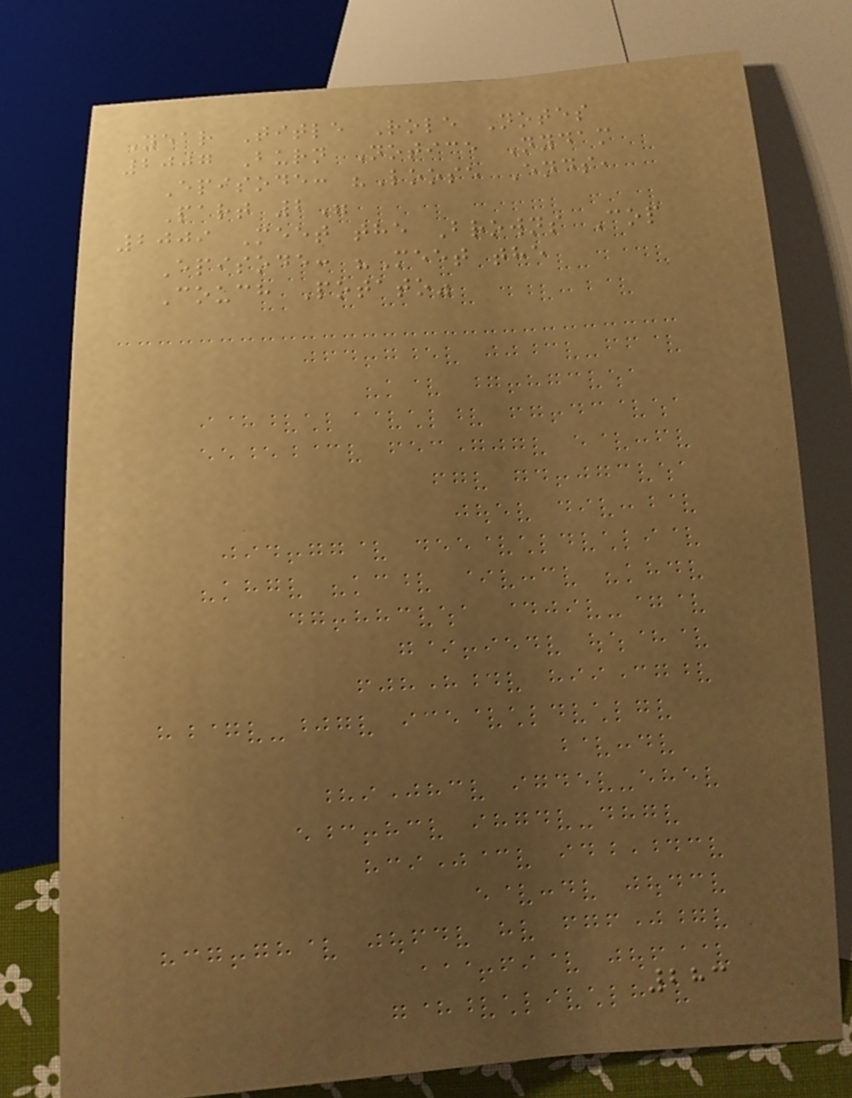Year Title Role Notes
2007 Burn Notice Nydam
Episode: "Loose Ends,
Part 2"
2009 Meet the Browns Cop
Episode: "Meet the
Couch Potato"
283
